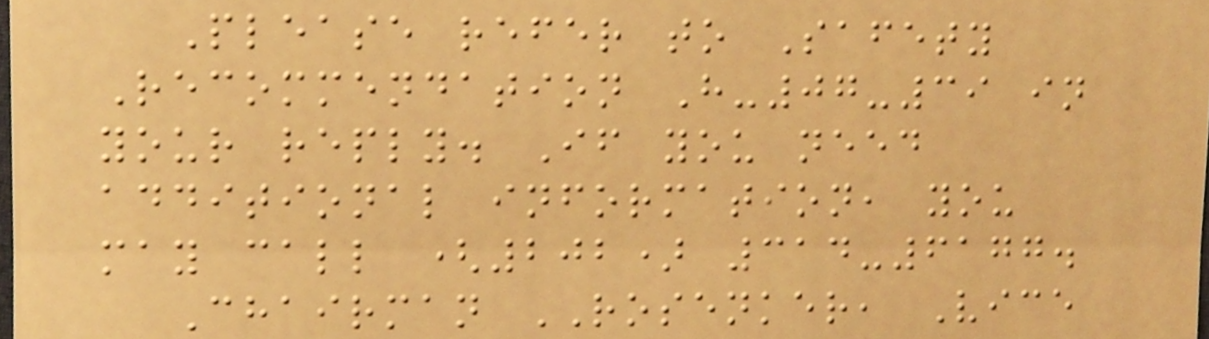Please refer to Safety
Recommendation H-07-39 in
your reply. If you need
additional information, you
may call (202) 314-6177.
Chairman ROSENKER, Vice
